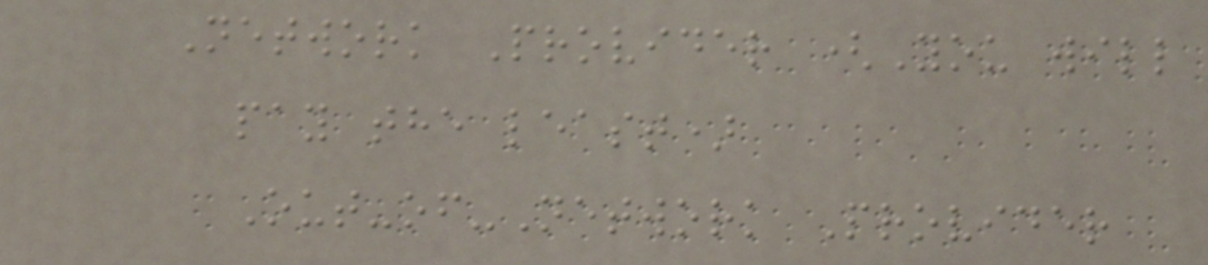Network Provider (You will
pay the least)
Out-of-Network Provider
